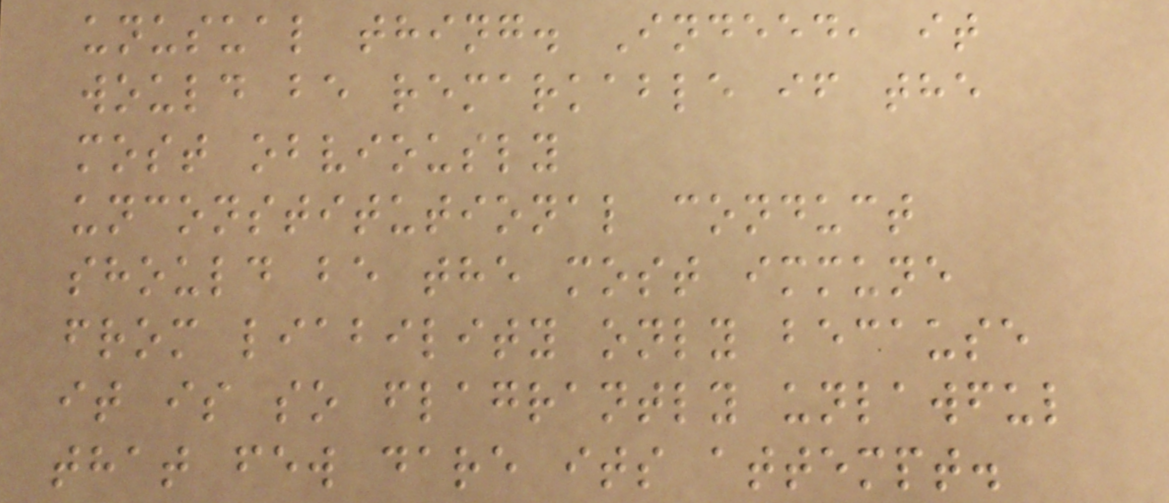unusual thing. Indeed, it
would be remarkable if the
most obviously
unconstitutional conduct
should be the most immune
from liability only because
it is so flagrantly unlawful
that few dare its attempt.
